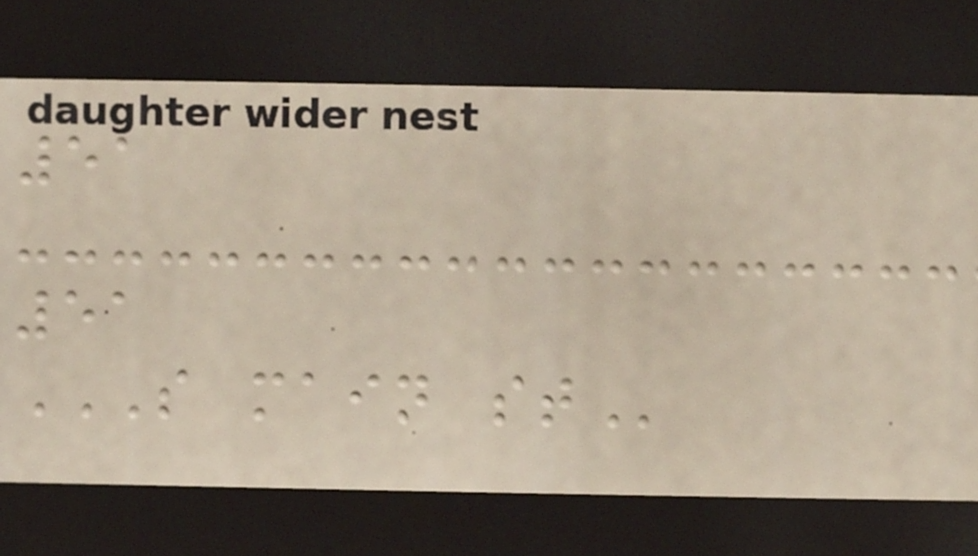51
51
S MAIN ST
